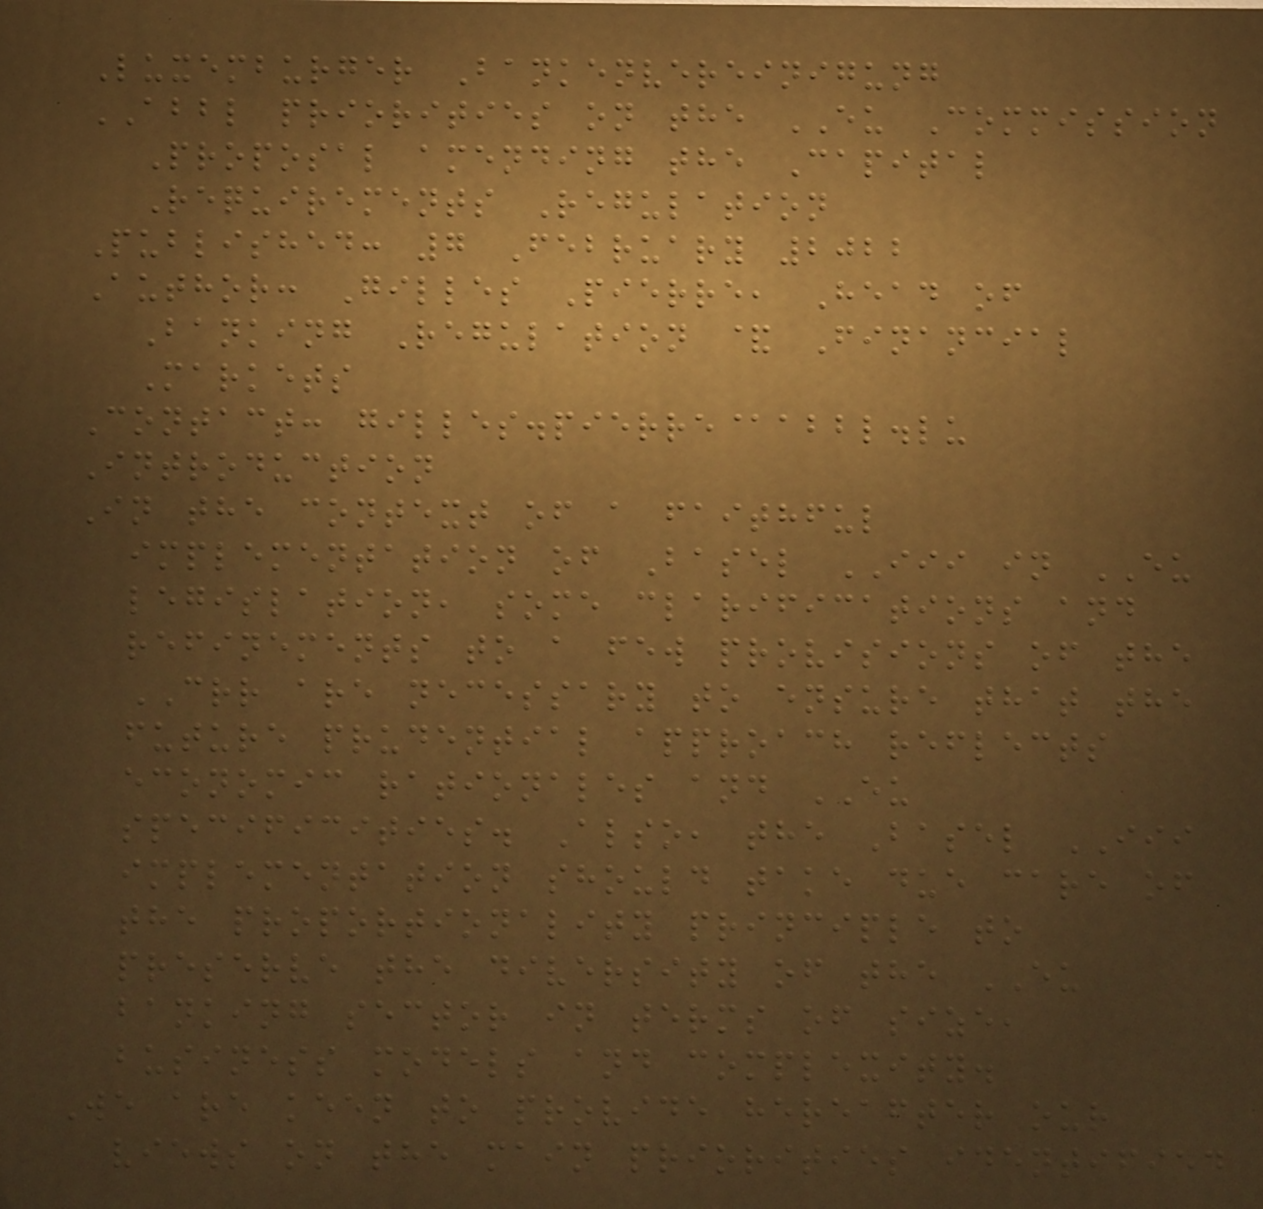Luxemburger Bankenvereinigung
ABBL priorities on the EU Commission
Proposal amending the Capital
Requirements Regulation
Published: 7 February 2022
Author: Gilles Pierre, Head of
Banking Regulation & Financial
Markets
Contact: gilles.pierre@abbl.lu
Introduction
In the context of a faithful
implementation of Basel III in EU
legislation, some clarifications and
refinements to a few provisions of the
CRR are necessary to ensure that the
future prudential approach reflects
economic rationales and EU
specificities. Also, the Basel III
implementation should take due care of
the proportionality principle to
preserve the diversity of the EU
banking sector in terms of size,
business models and complexity.
We are keen to provide hereafter our
views on the main priorities identified
